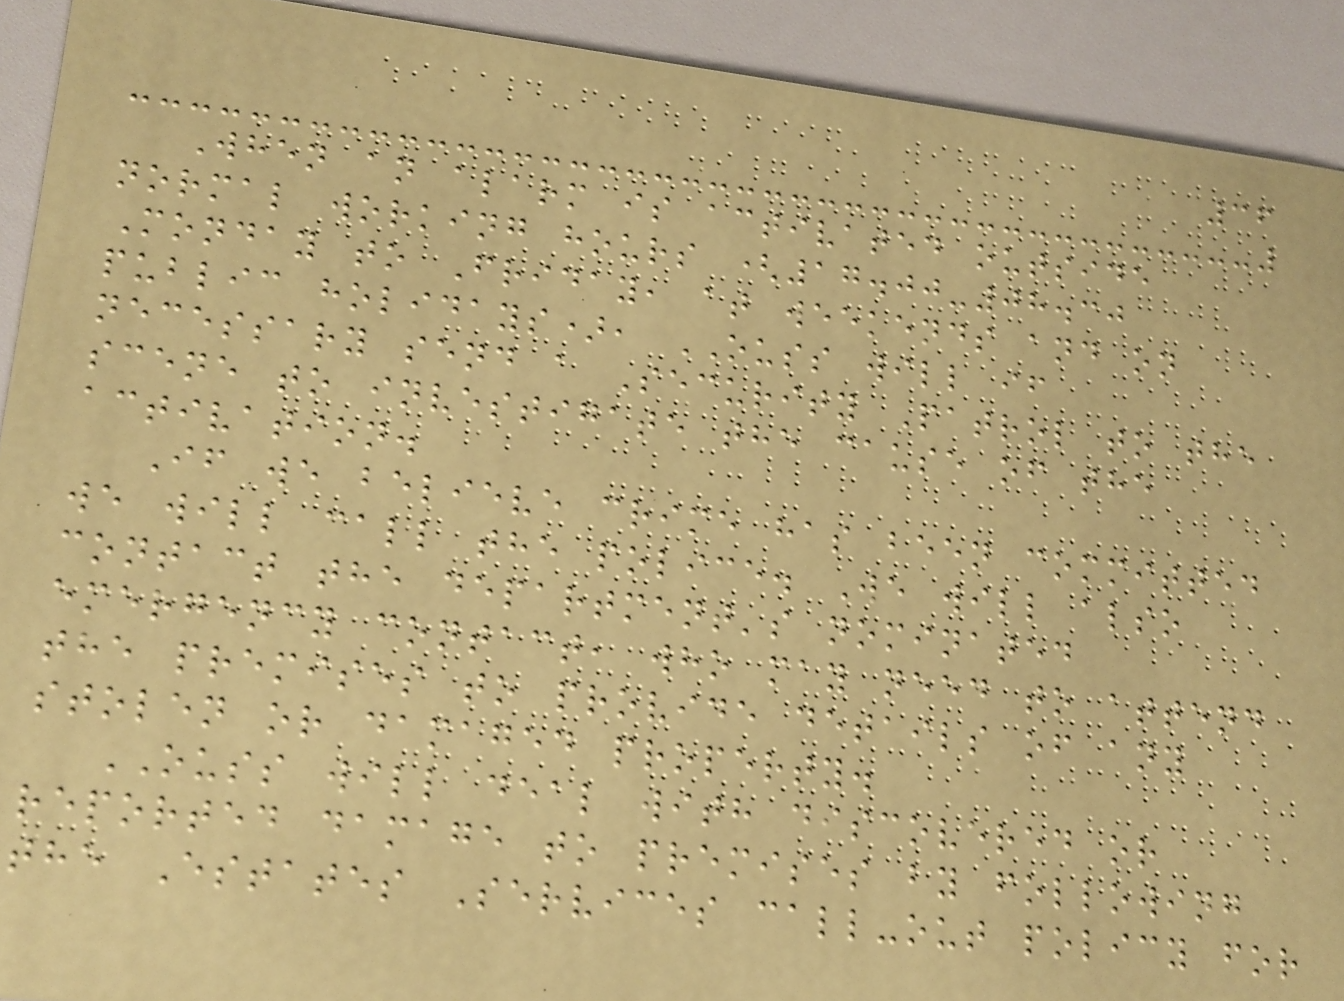36
When an alarm is activated outside
normal working hours (17.00-08.30
Monday to Friday, at weekends and on
public holidays), OUSS will if
necessary send a Security Patrol to the
scene to investigate the cause of the
activation.
If we believe crime has been committed
we will call the police. We will also
contact the department's nominated
emergency contact, who may need to attend
the premises to provide details of any
stolen or damaged property.
OUSS will deal with discovered or
reported damage to premises by following
the Estates Services call-out policy for
